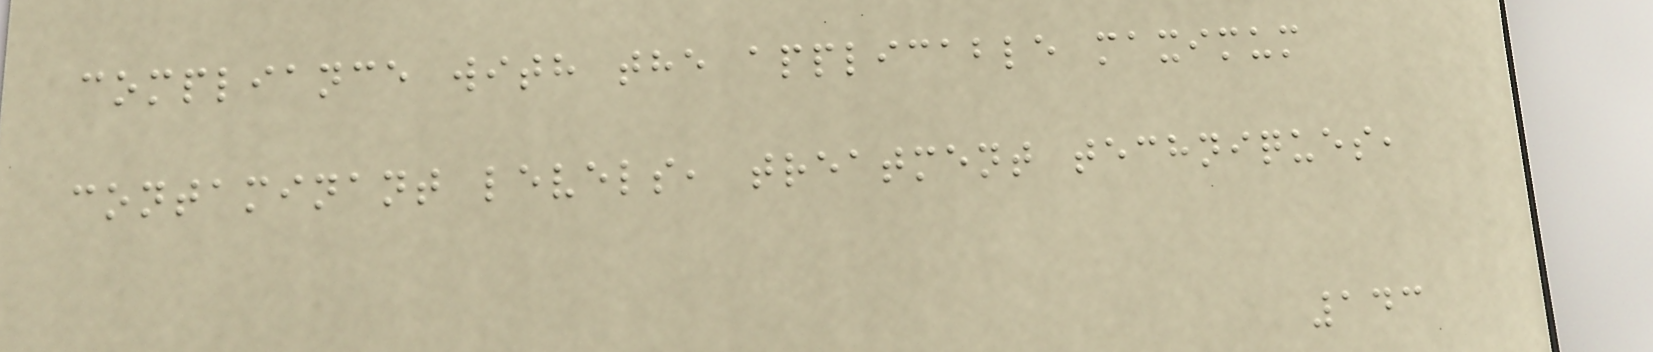compliance with the applicable maximum
contaminant levels, treatment techniques,
143
